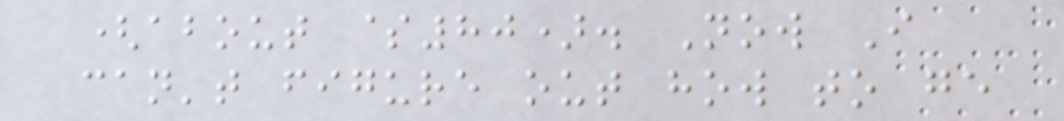(about $80). Now I
can't figure out how to ge
